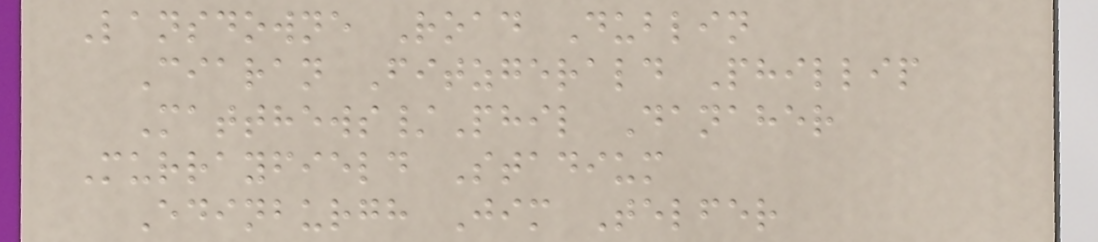Lansdowne Road Dublin
Ciaran Fitzgerald Phillip
Matthews/Phil Danaher
Murrayfield Stadium
Edinburgh Jim Telfer
